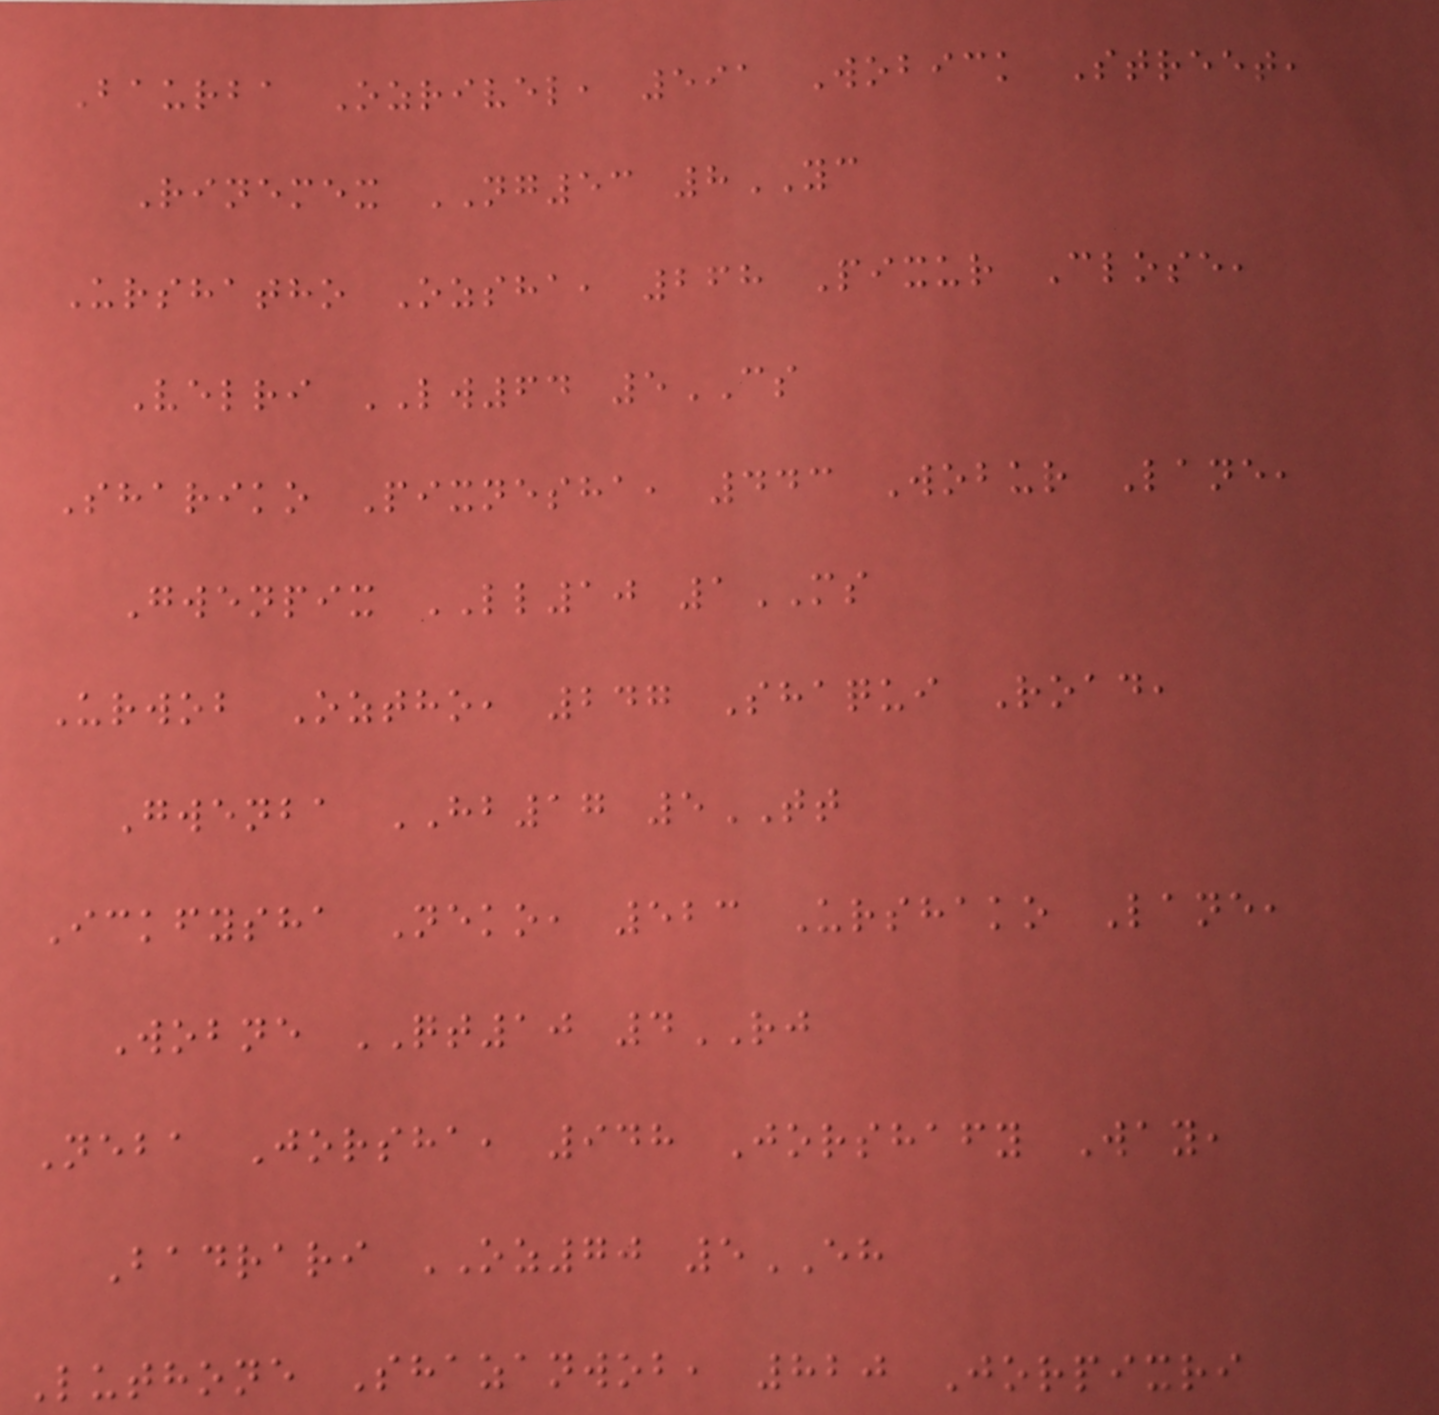Baurba Ozrivel, 591 Wobick Street,
Rinemex NG53 8YC
Urshatho Ozsha, 268 Pixur Close,
Velri LW64 5CS
Shariko Pixnesha, 443 Wobur Lane,
Gwenpix LL10 1MS
Urwob Oztho, 247 Shaqui Road,
Gwenba HB17 5TT
Ickfysha Neko, 523 Urshako Lane,
Wobne QT10 4RJ
Neba Jorsha, 948 Jorshafy Way,
Badrari OZ70 5EH
Luthone Shazanwob, 820 Jorpixri
